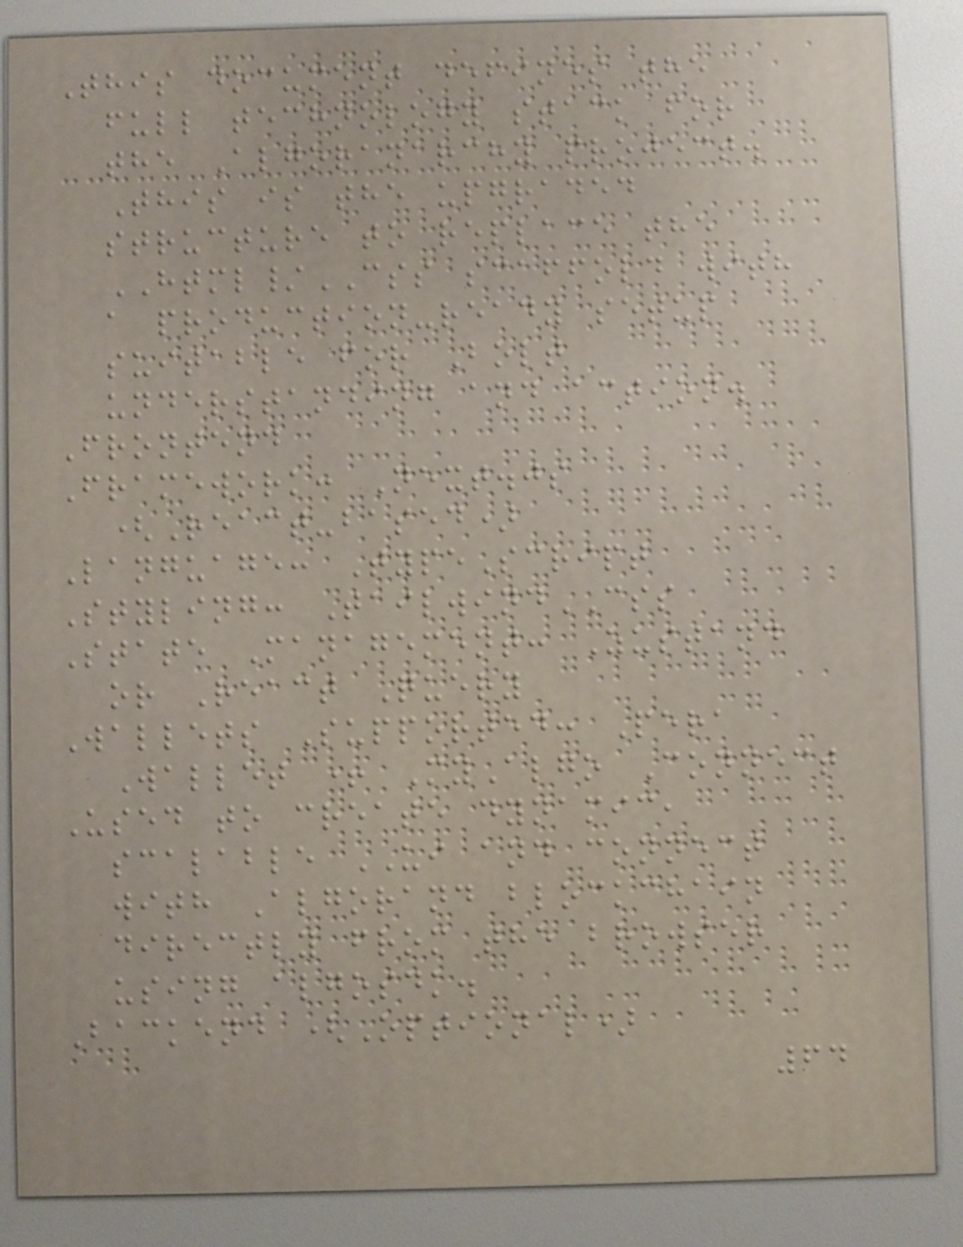This document defines the
full technology stack for
the Algoranarchy project.
This is the upgraded
structure to replace the
HTML/CSS scaffold with
a production-ready setup
suitable for Bolt
understanding and action.
Frontend
Framework: Next.js
(React-based)
Language: TypeScript
Styling: TailwindCSS
State Management: Zustand
or React Query
Wallets Supported: Pera
Wallet + MyAlgo Connect
Used to create dynamic,
scalable UI and connect
with Algorand blockchain
directly from the browser
using algosdk.
Backend (Optional)
64
